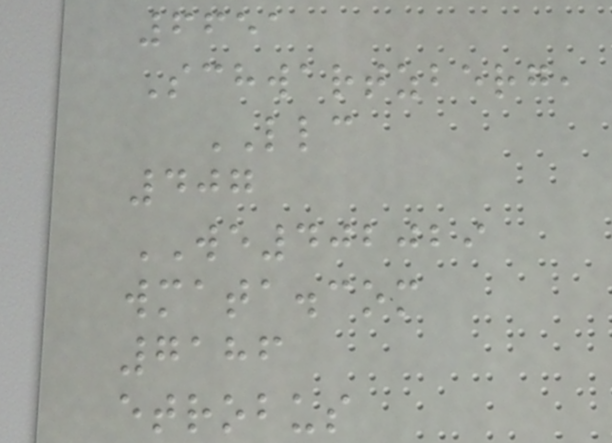6651
Schwartzberg,
LLC
407
WE402029
wmata.com
7186
etrobus
